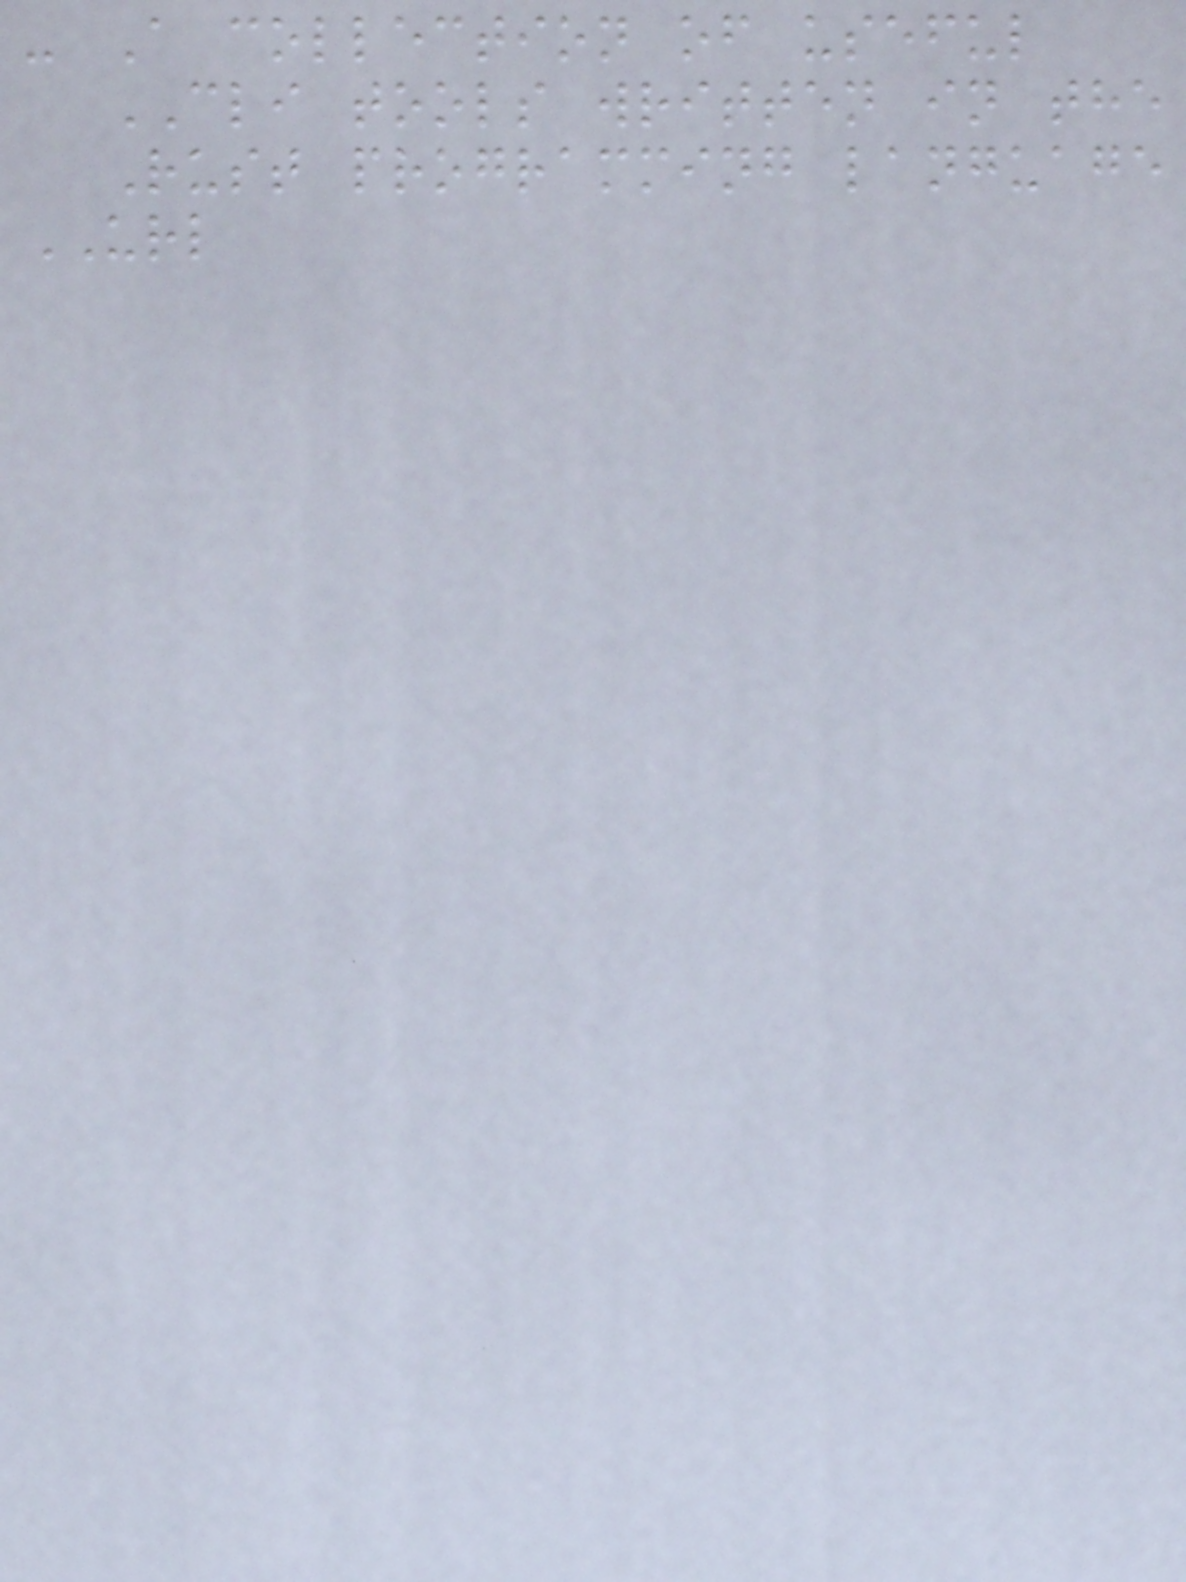- A collection of useful
CLI tools written in the
Rust programming language
URL
